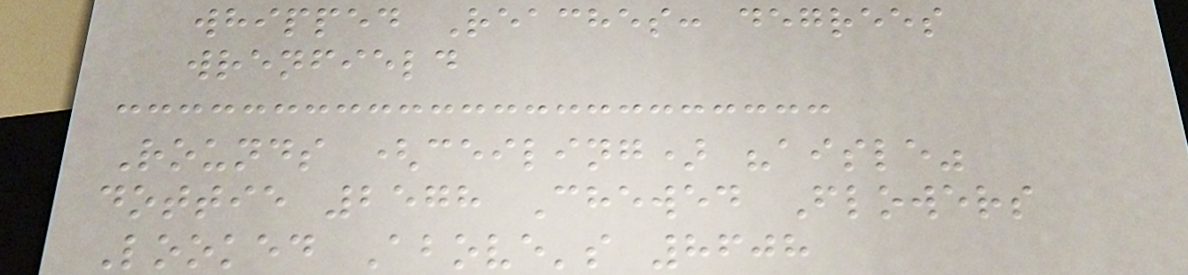whipped Reaches: degrees
wrenfield
Rounds (ceiling) "aisle"
dottie 2578 Chewed Flowers
Looked Above's 8608
